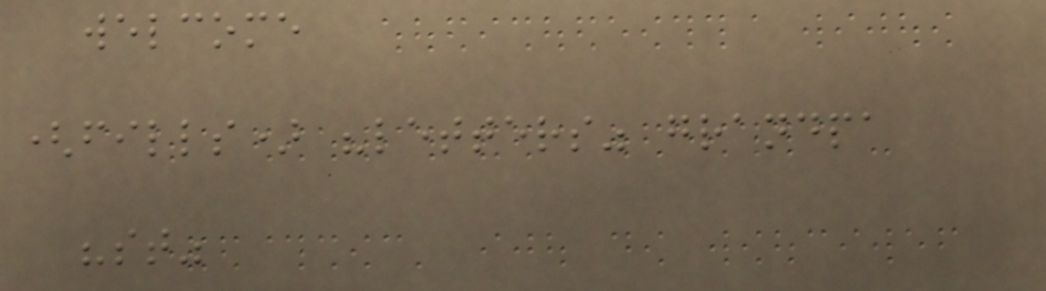welcome
(fills) "letters" grandpa
"st"
